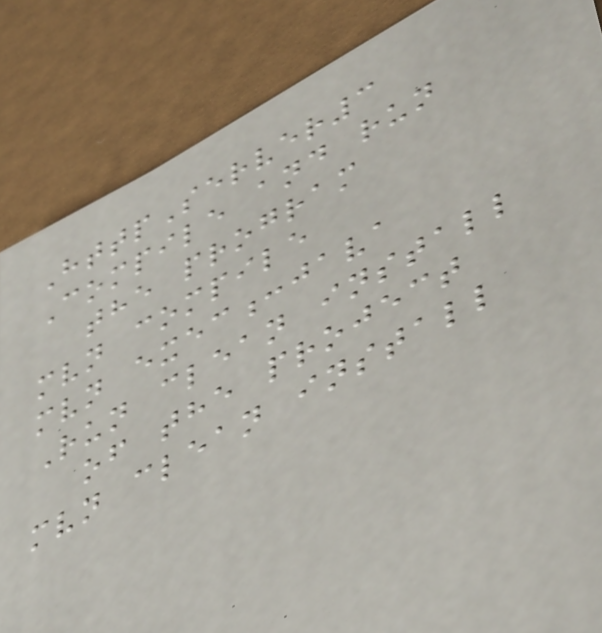HttpServer3
Compile and run
the program
mvn compile
mvn exec:java
Run clean install
of the project
mvn clean install
